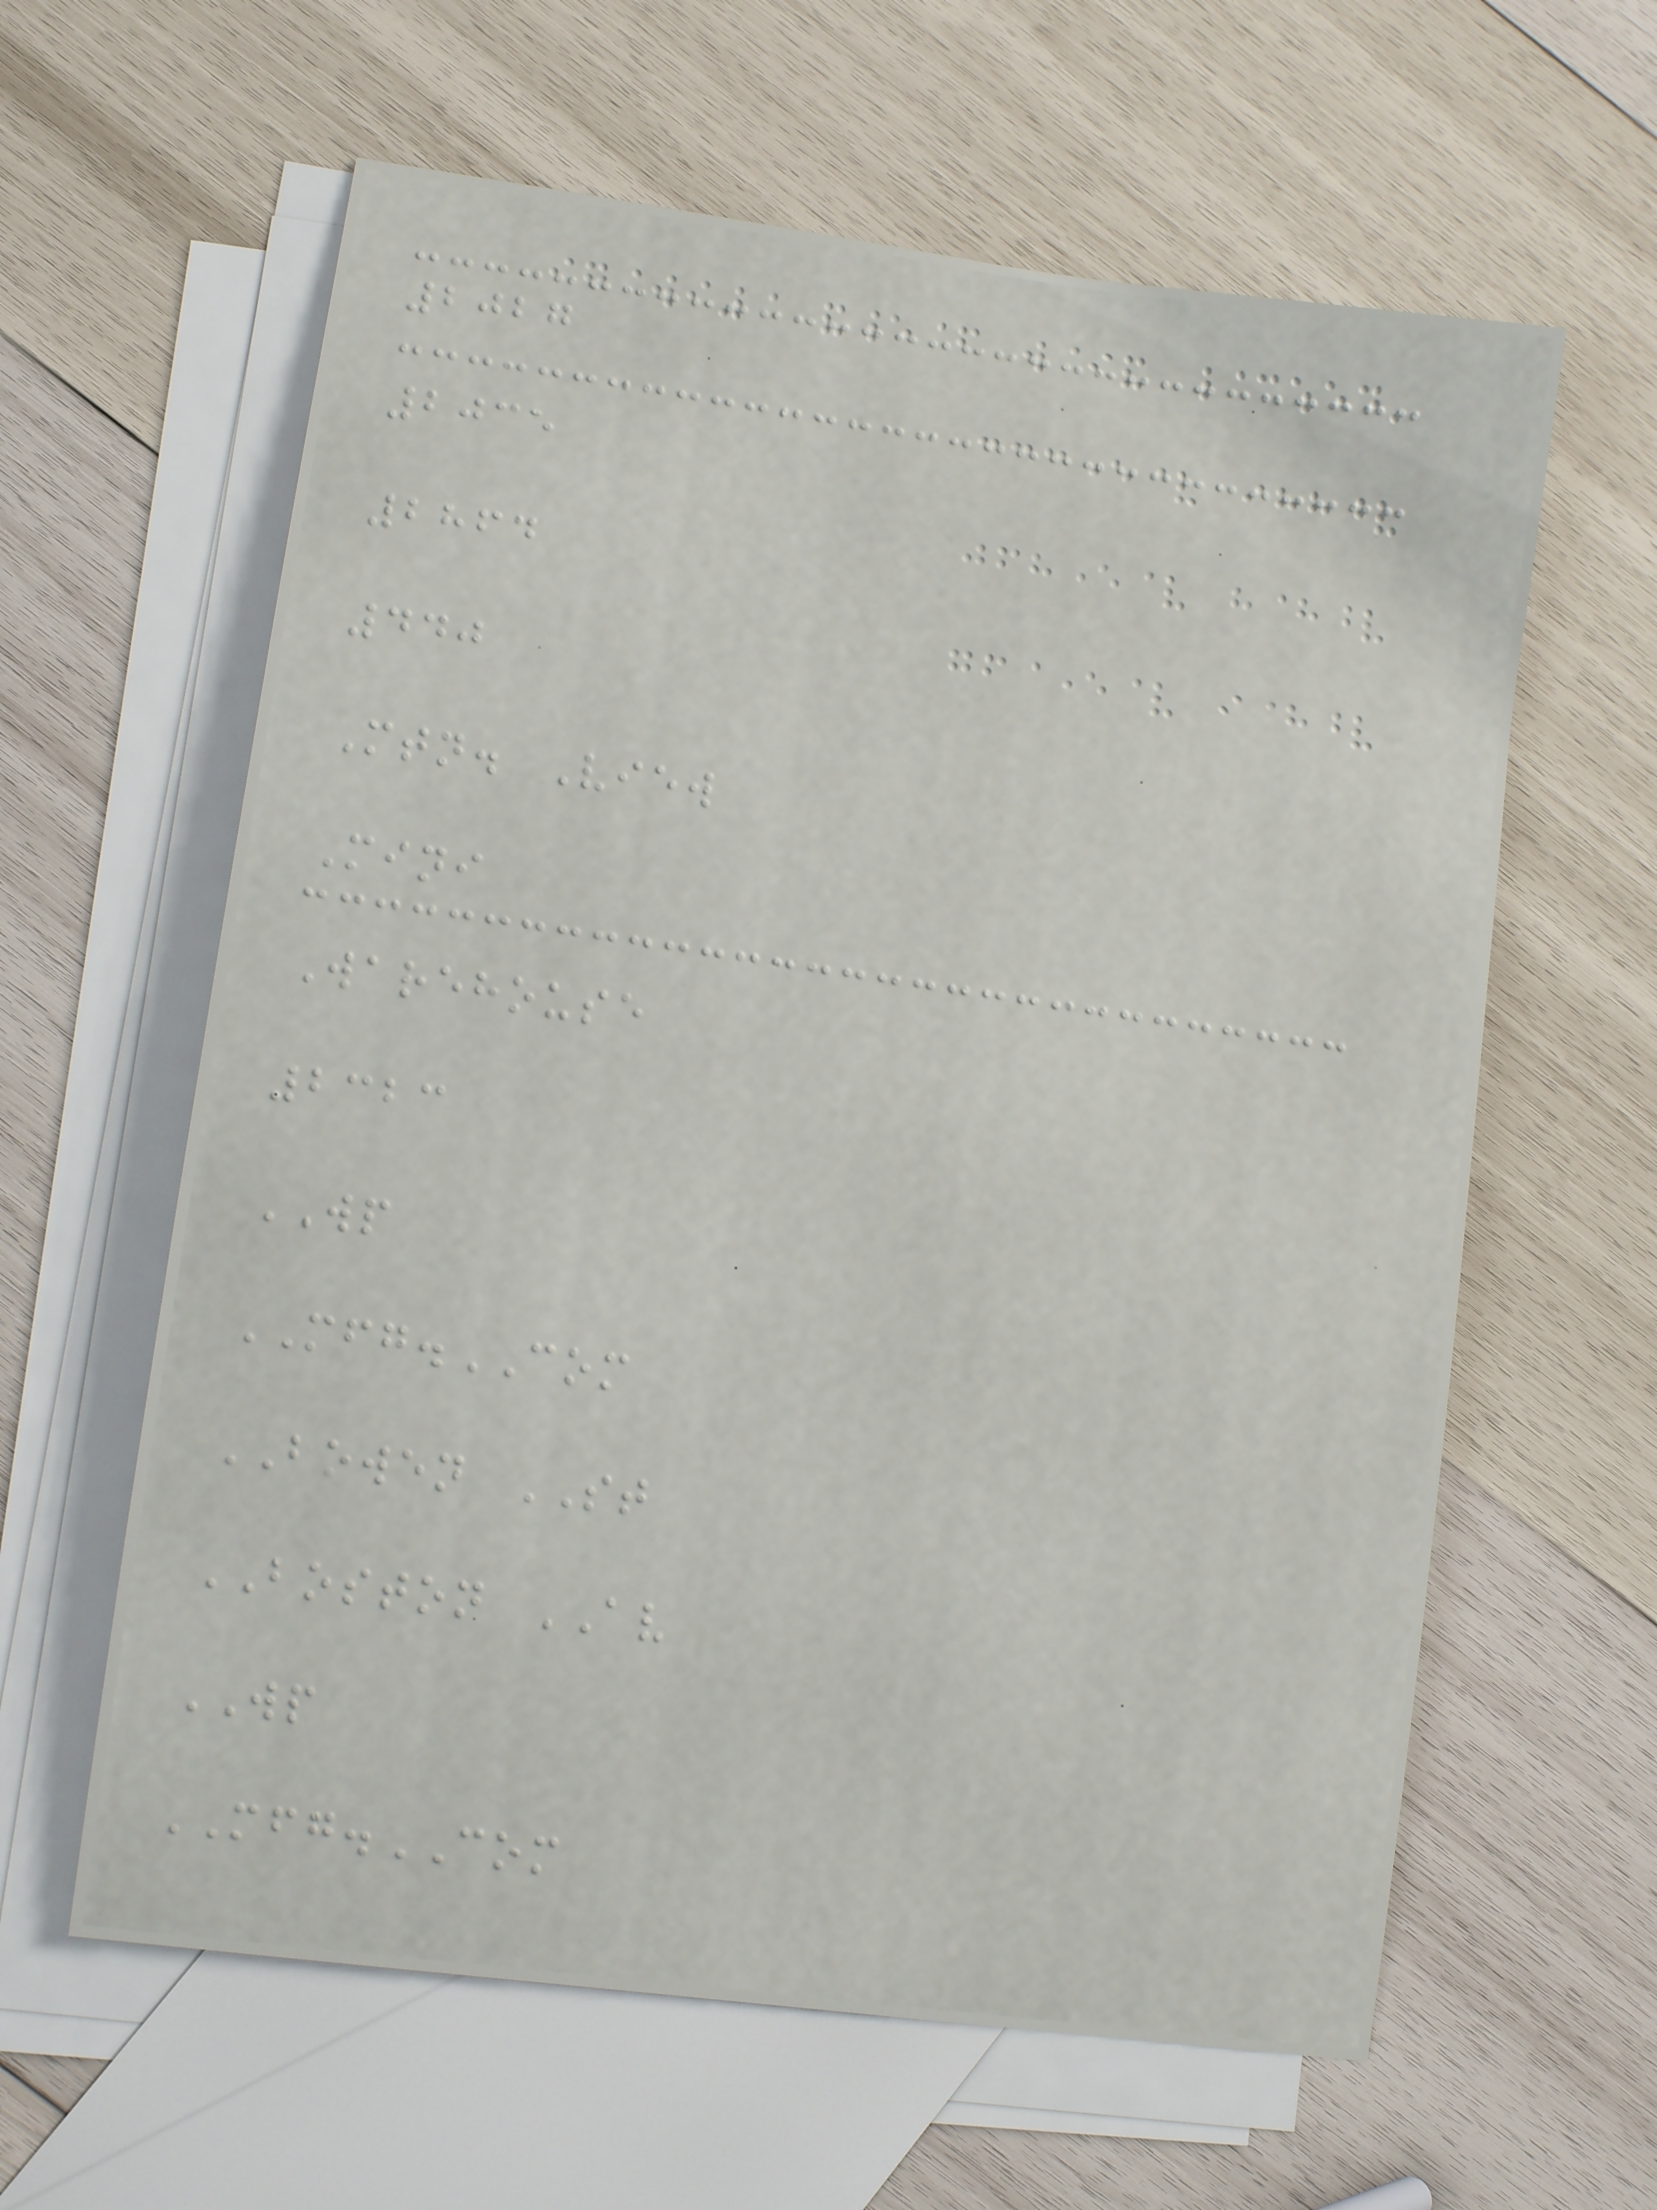2027
2035
2864
440
Mtn. View
Mini
Warehouse
2323
WP
MFG.COM
BOWEN ST
BOSTON AV
WP
MFG.COM
